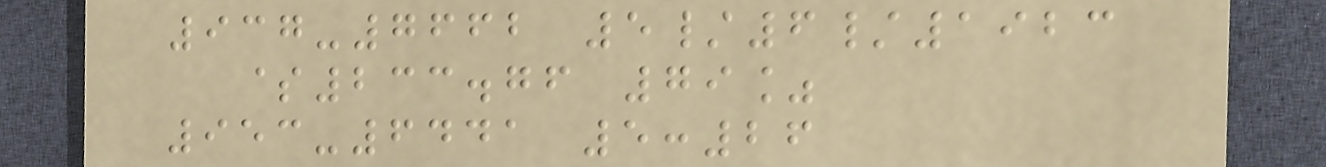937-7662 5/6/1923
$233.76 79%
953-6441 5:26
